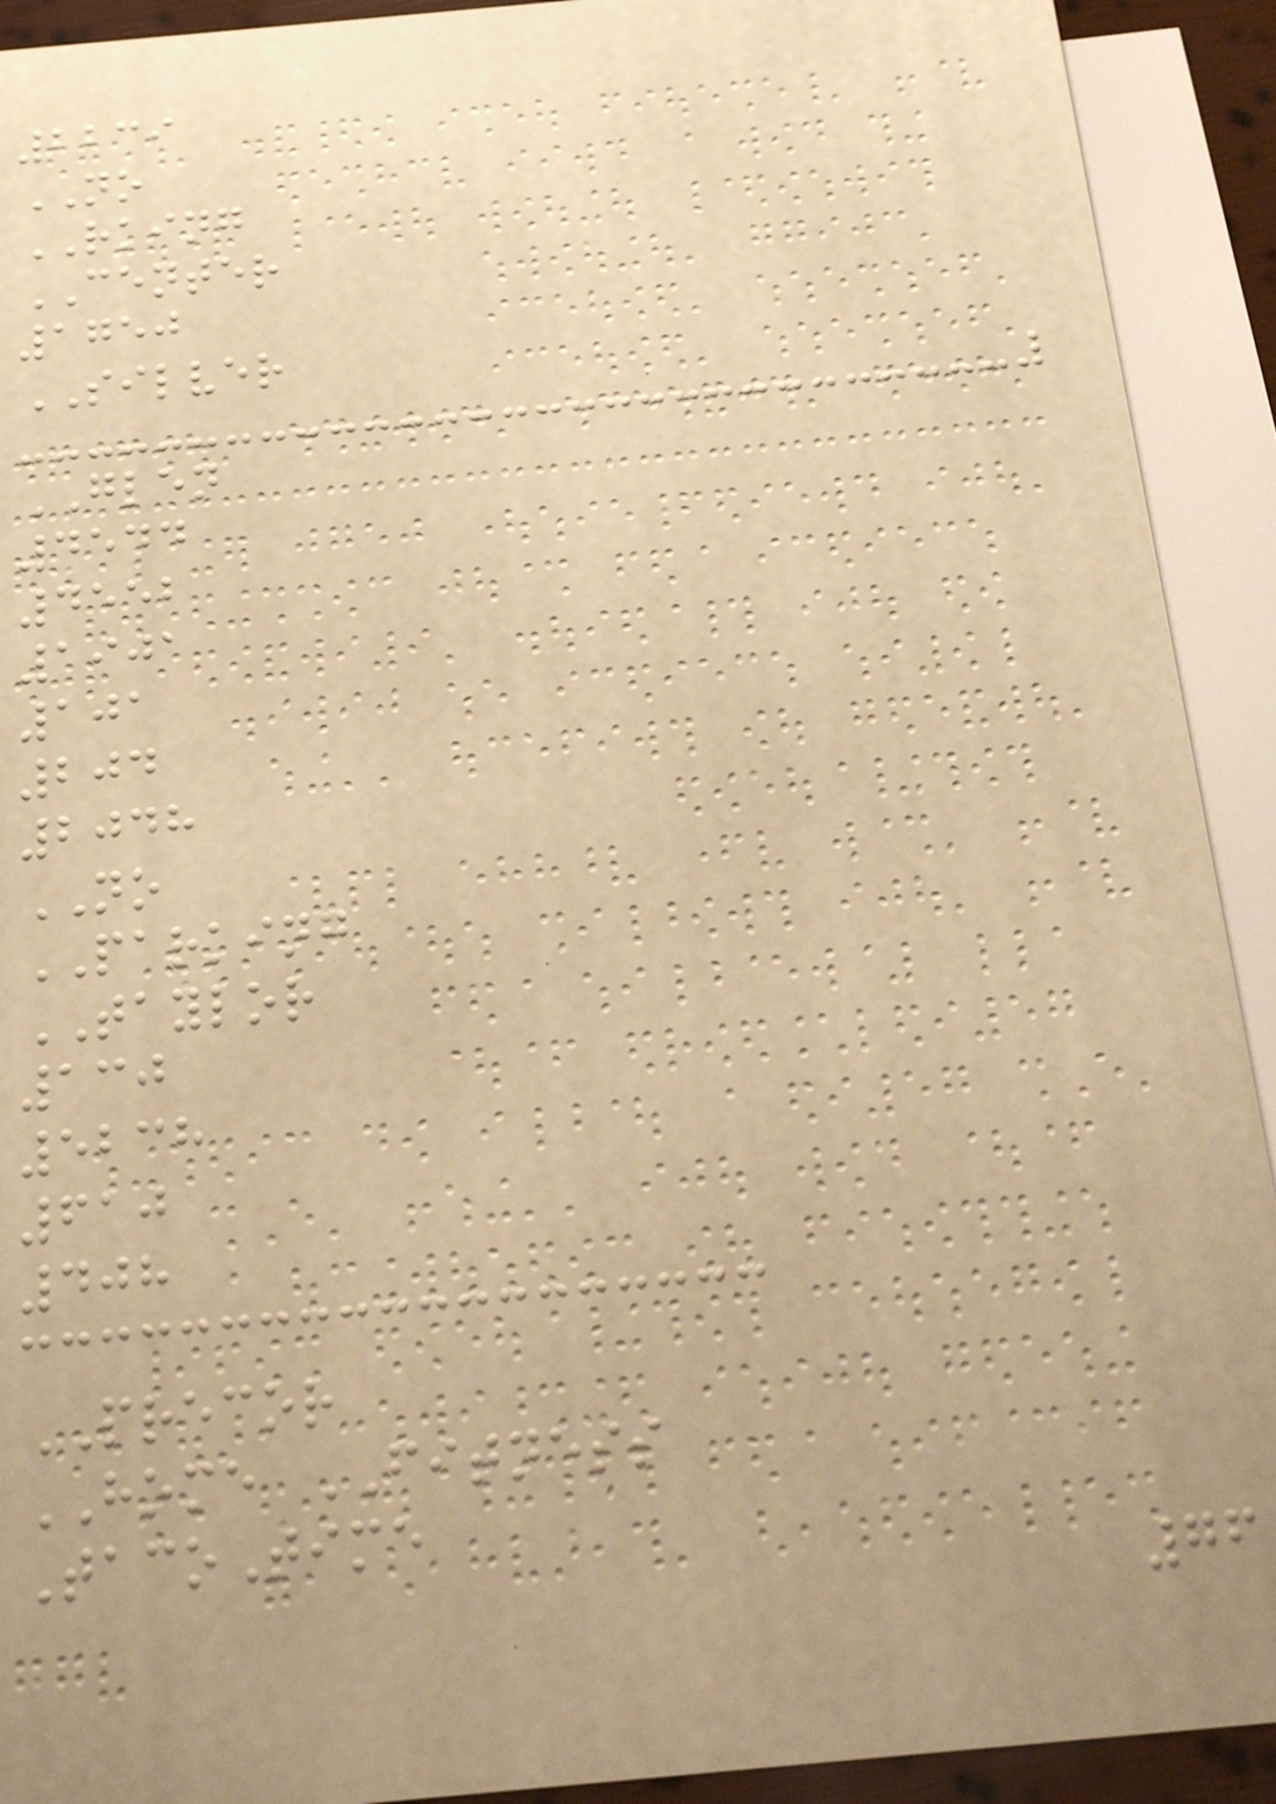2239
NO
RKING
CENTER
1750
SILVER
GLEN
4544
4552
1901
101
204
2048
NO
PARKING
TAYLOR
130
5238
610
408
PRECOR
HOME FITNESS
TacoTime
76
